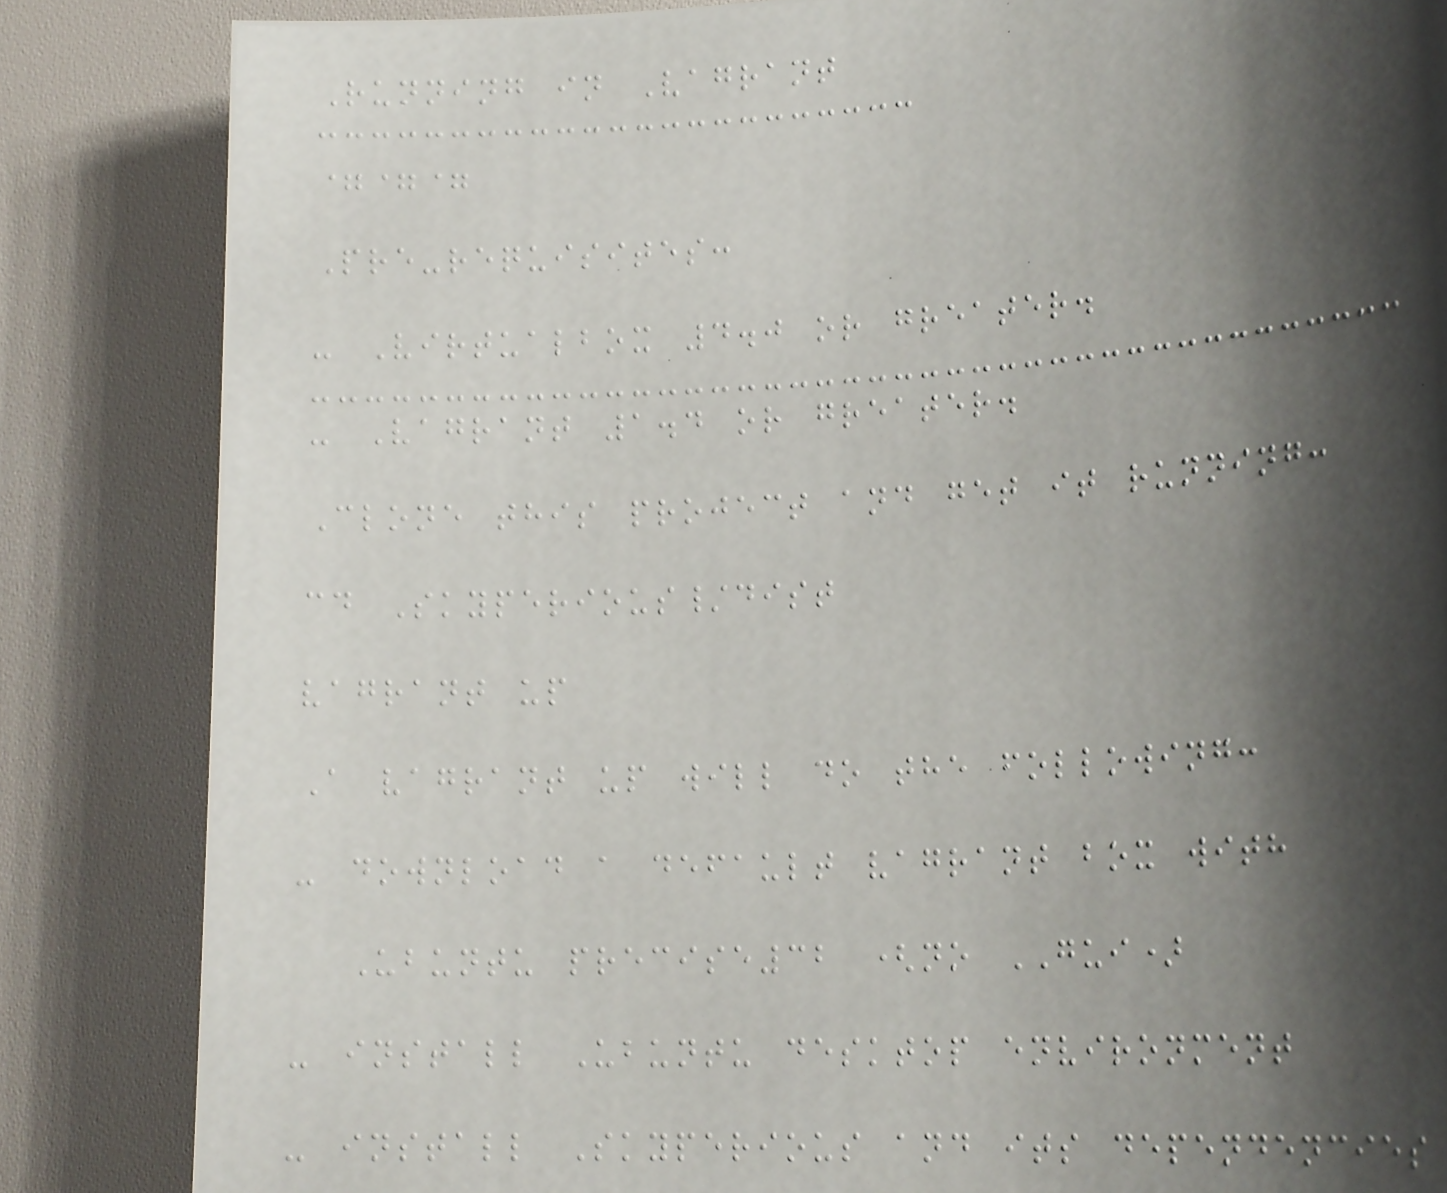Running in Vagrant
===
Pre-requisites:
- Virtualbox 4.0 or greater.
- Vagrant 1.4 or greater.
Clone this project and get it running:
cd Skyperious/dist
vagrant up
A vagrant up will do the following:
- download a default vagrant box with
Ubuntu precise32 (no GUI)
- install Ubuntu desktop environment
- install Skyperious and its dependencies
